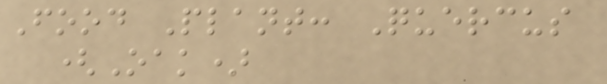Food Plant: Quercus
(Oak)
